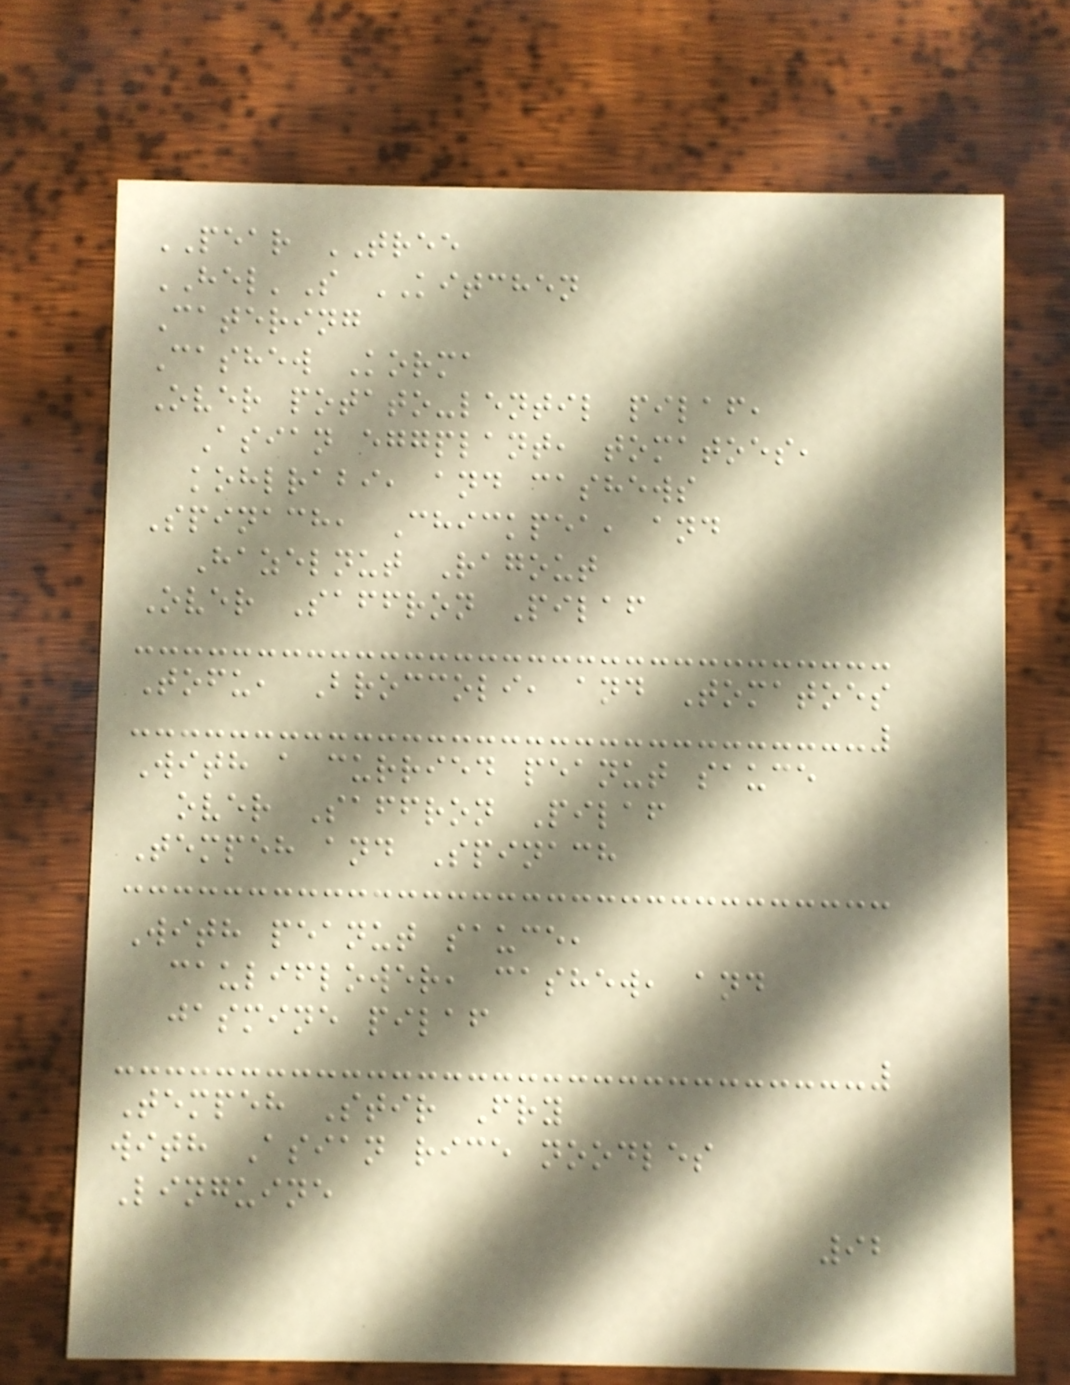PEAR TREE
HEL'S KITCHEN
Catering
Cashew Korma
Over potato-lentil pilaf,
Asian eggplant, tomatoes,
kohlrabi, and cashews
Spinach, Chickpea, and
Hazelnut Ragout
Over Saffron Pilaf
Tofu, Broccoli, and Tomatoes
With a curried peanut sauce
over Saffron Pilaf
Tempeh and Spinach
With peanut sauce,
cauliflower, cashew, and
jasmine pilaf
Tempeh Stir Fry
with Asian rice noodles
Linguine
92
